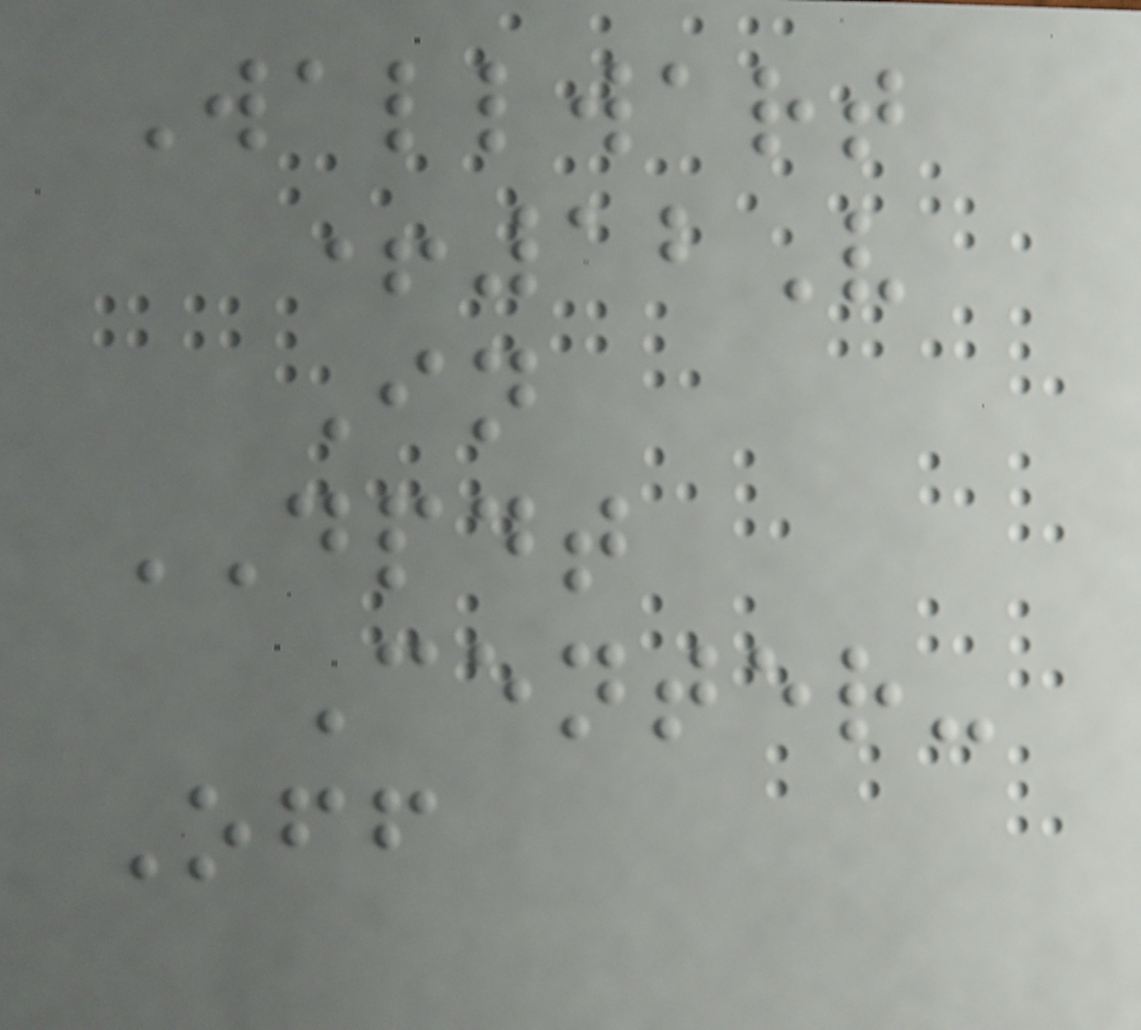Wallwart
+12V
In
DPDT
Center-
Off
